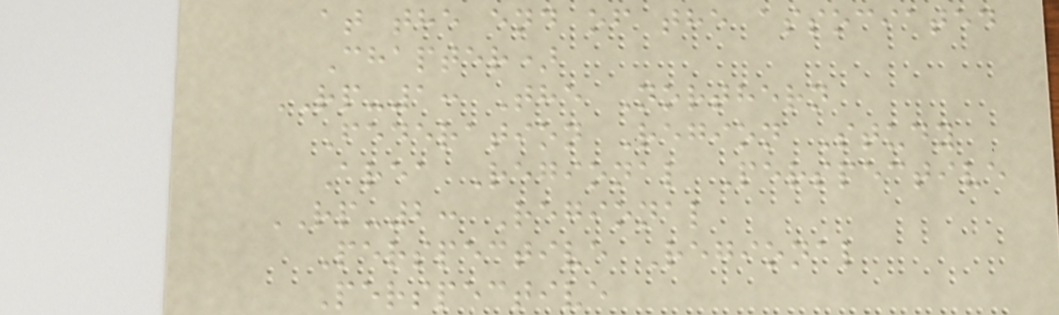at the end of the associated
Chapter)
RP-1: The Northern
Federation Region Study
Area Regional Perspective
RP-2: Regional
Perspective Regional
Perspective
